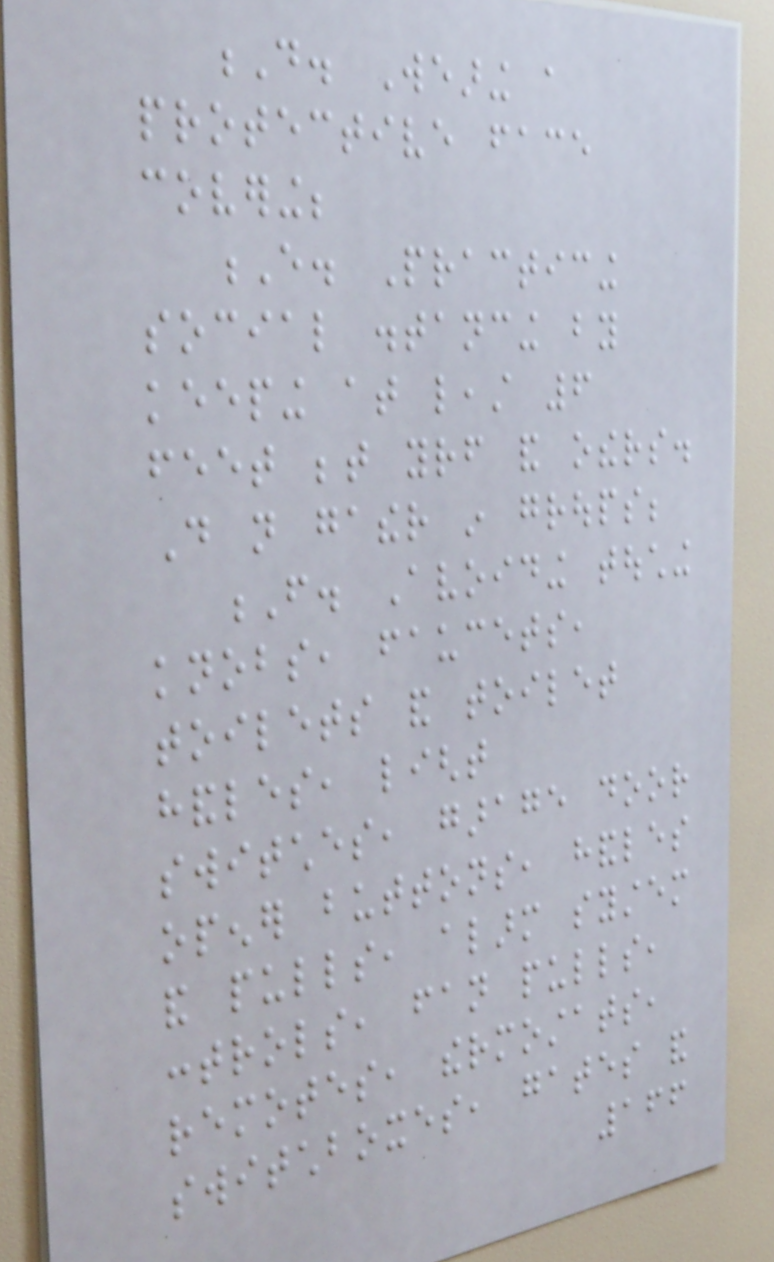D. Wearing a
protective face
covering;
E. Practicing
social distancing by
keeping at least 6
feet between yourself and others.
Do not gather in groups;
F. Avoiding touching
knobs, faucets,
toilets and toilet
handles, light
switches, garage door
opener buttons, handles
and pulls, alarm system
controls, fan pulls,
remotes, thermostats,
switchboxes, gates and
166
